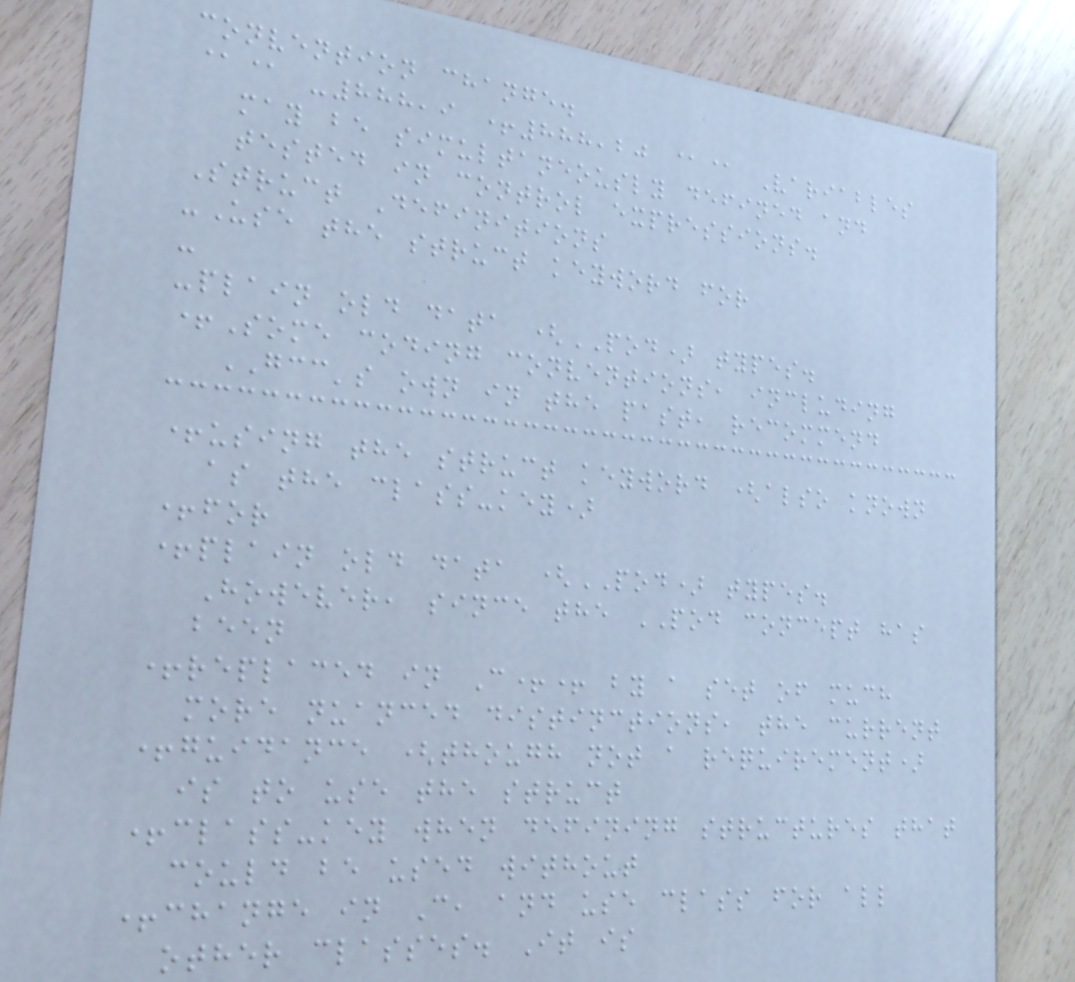convention change.
@@ -888,9 +888,20 @@ Variables
may be simultaneously defined and
tested in control expressions.
Struct Definitions
-Use the struct keyword for
-
-plain old data (POD) types.
+Some coding conventions, including
GCC's own in the past, recommend
+using the struct keyword (also known
as the class-key)
+for
+plain old data (POD) types.
However, since the POD concept has
been
+replaced in C++ by a set of much
more nuanced distinctions, the current
+guidance (though not a requirement)
is to use the struct
+class-key when defining structures that
could be used without
+change in C, and use class for all
other classes. It is
